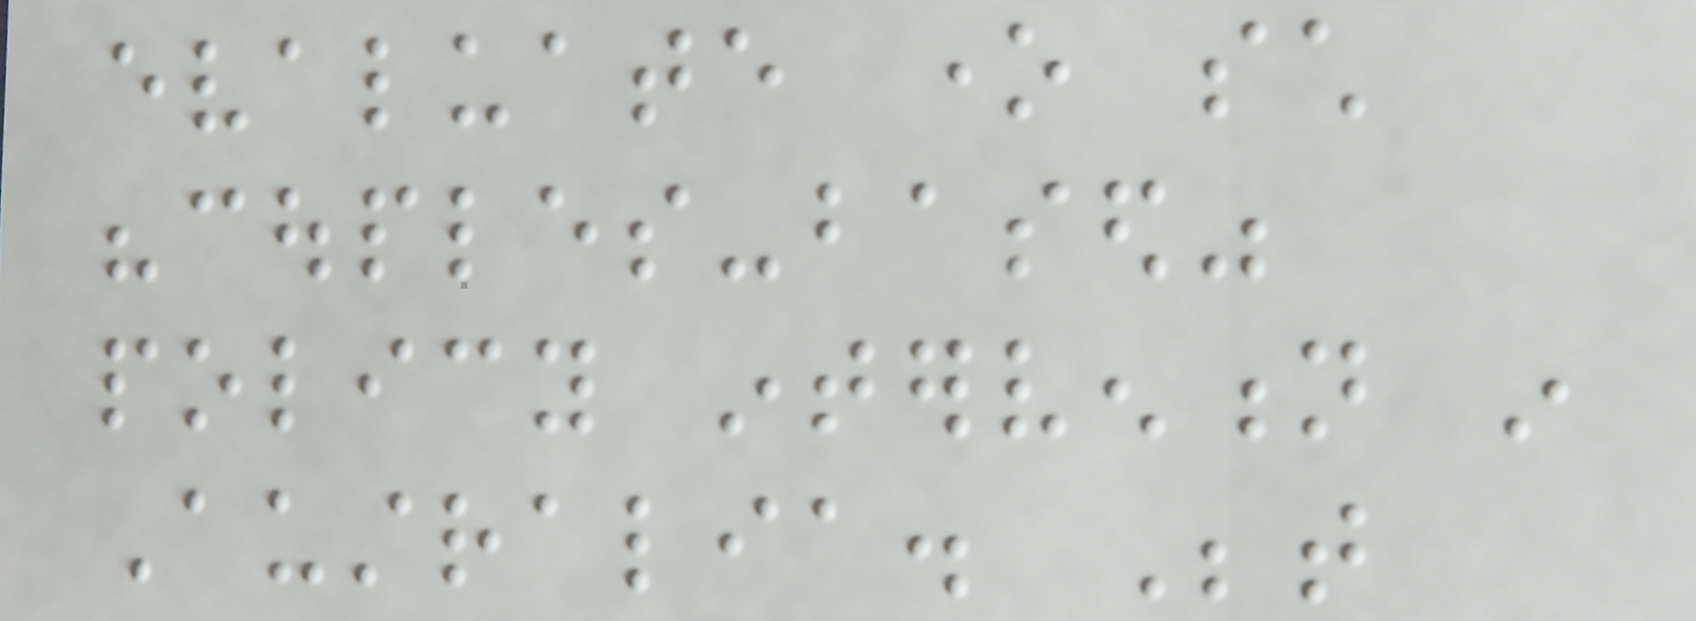evaluate one such
"couples-based"
policy intervention in
Australia. Between
